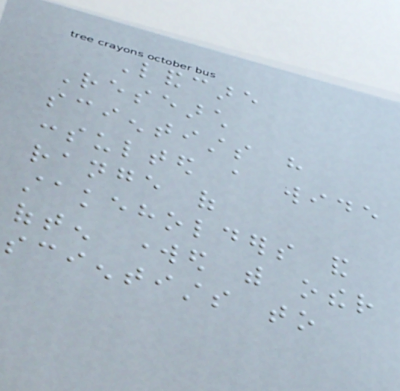Landcare
Research
scientists have
consulted a wide
range of
stakeholders and
often worked with other
scientists to
